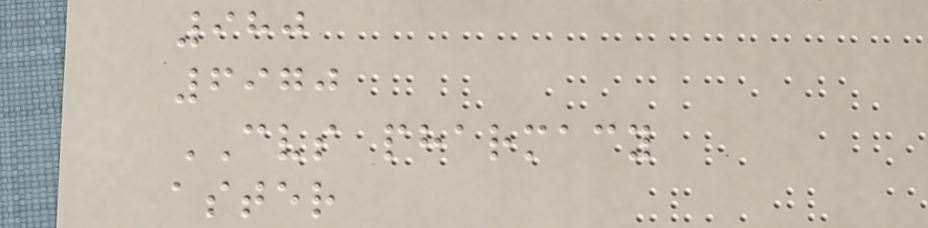980
6970
CVS pharmacy
aster
